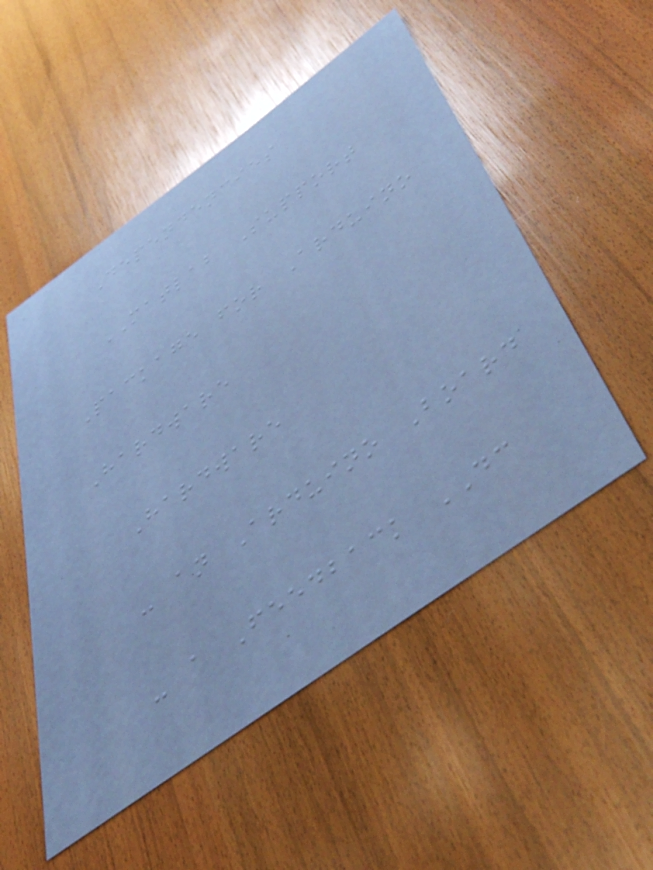Dependencies
MATLAB Support
Package for Arduino
Hardware
Hardware
- an Arduino Board
- a Feedback DC
